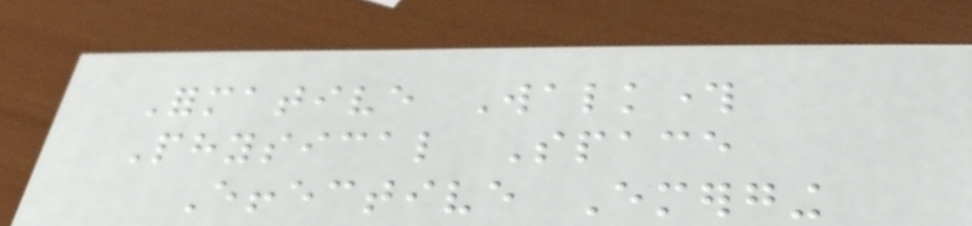Formative Walkthrough
Physical Space
Effective Emerging
